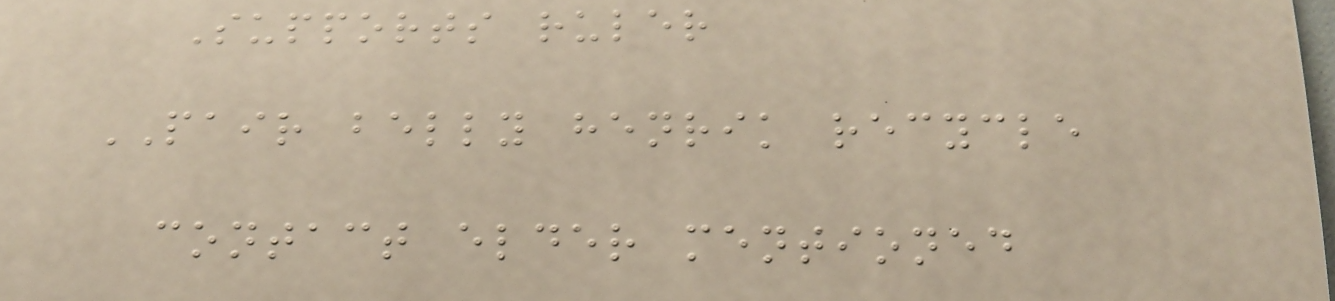Supports ruler
PAIR belly henrik recycle
contact elder mentioned
